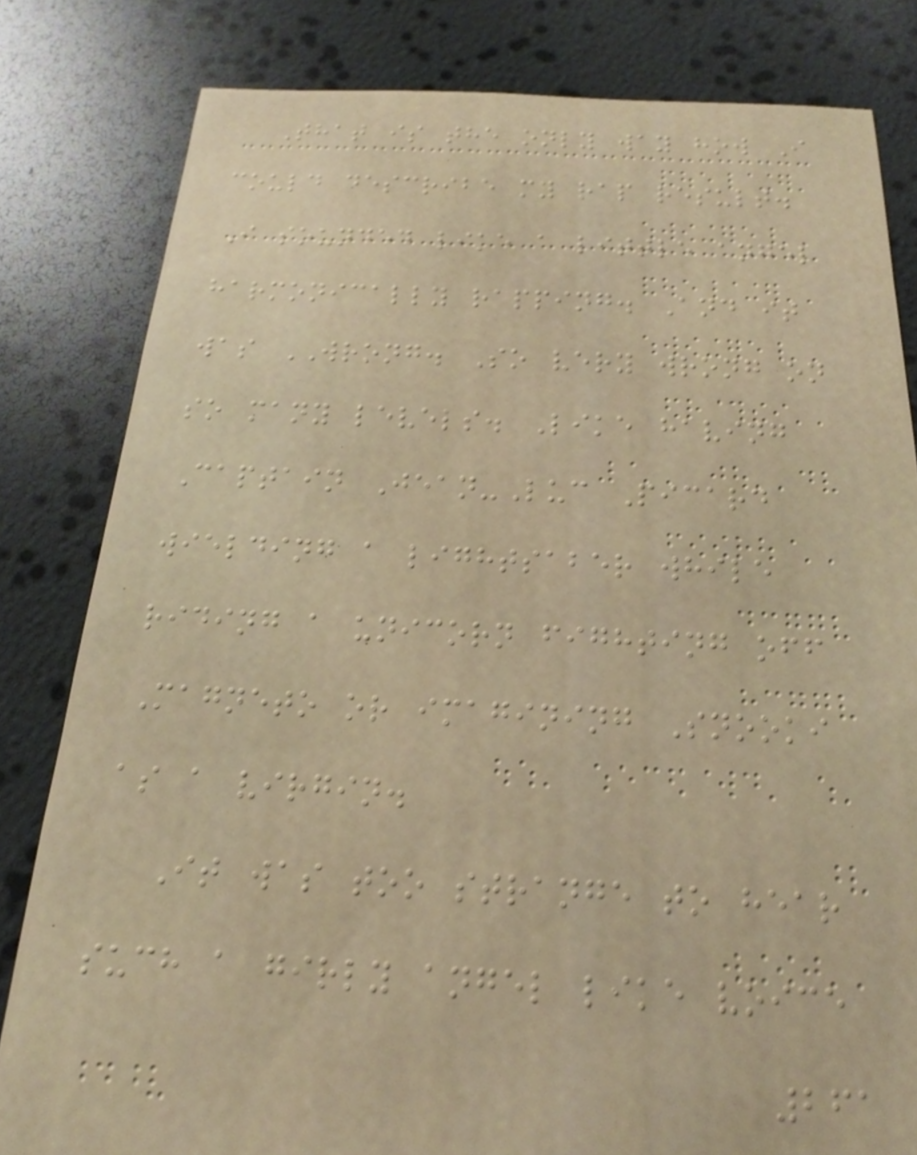That is the only way how I
could describe my rap result.
I sounded like a little angel
harmonically rapping. And it
was WRONG. So very wrong on
so many levels. Like having
Captain Jean-Luc Picard
wielding a lightsaber while
riding a unicorn fighting off
Magneto or imagining Snooki
as a virgin.
It was too strange to hear
such a girly angel like voice
261
